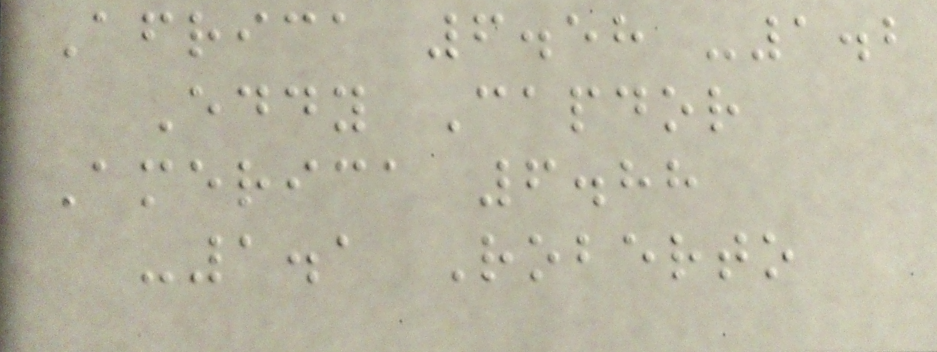Africa 6.58 -1.2
Eddy Capdor
America 6.88
-1.1 Roberto
